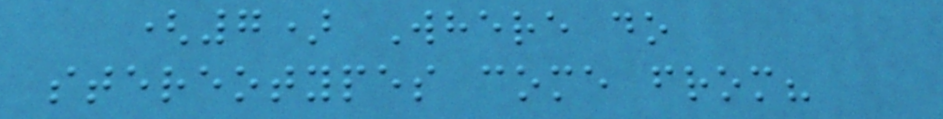(7) Where do
stereotypes come from?
